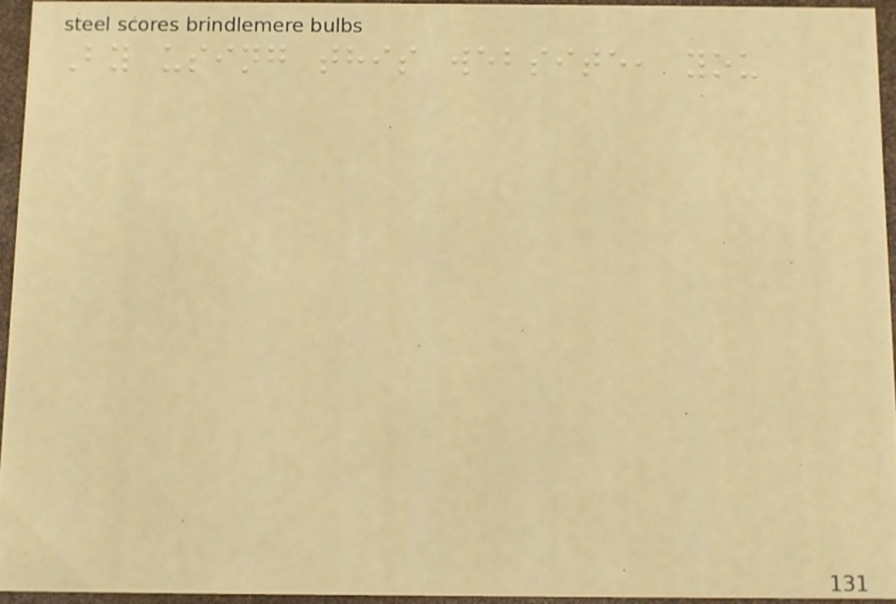By using this website, you
